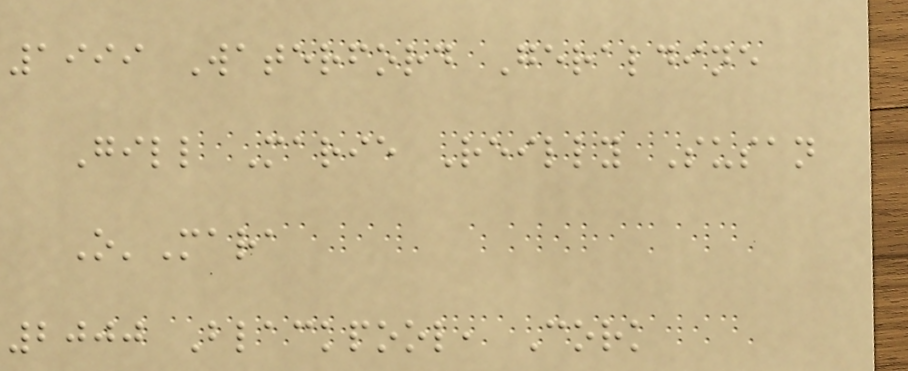1999 Waterford Geraldine
Gill Marie Reilly Susan
O'Mara
2000 Blackpool, Cork
